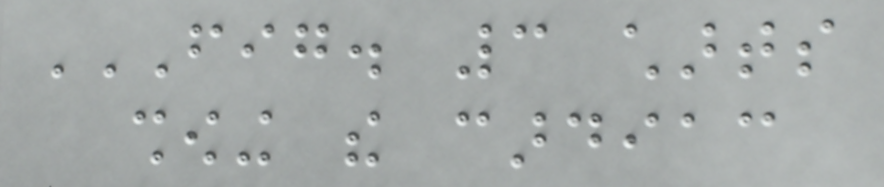FIG. 3 CHARTS
SHOWING THE CARDIAC
